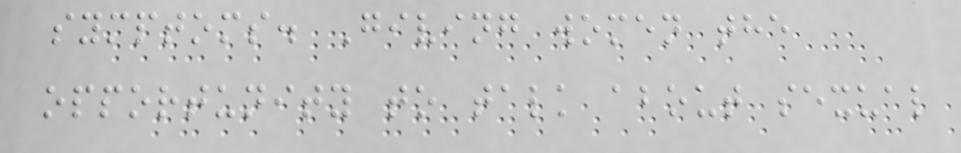symptoms. Giving women the
opportunity to talk about sexual
